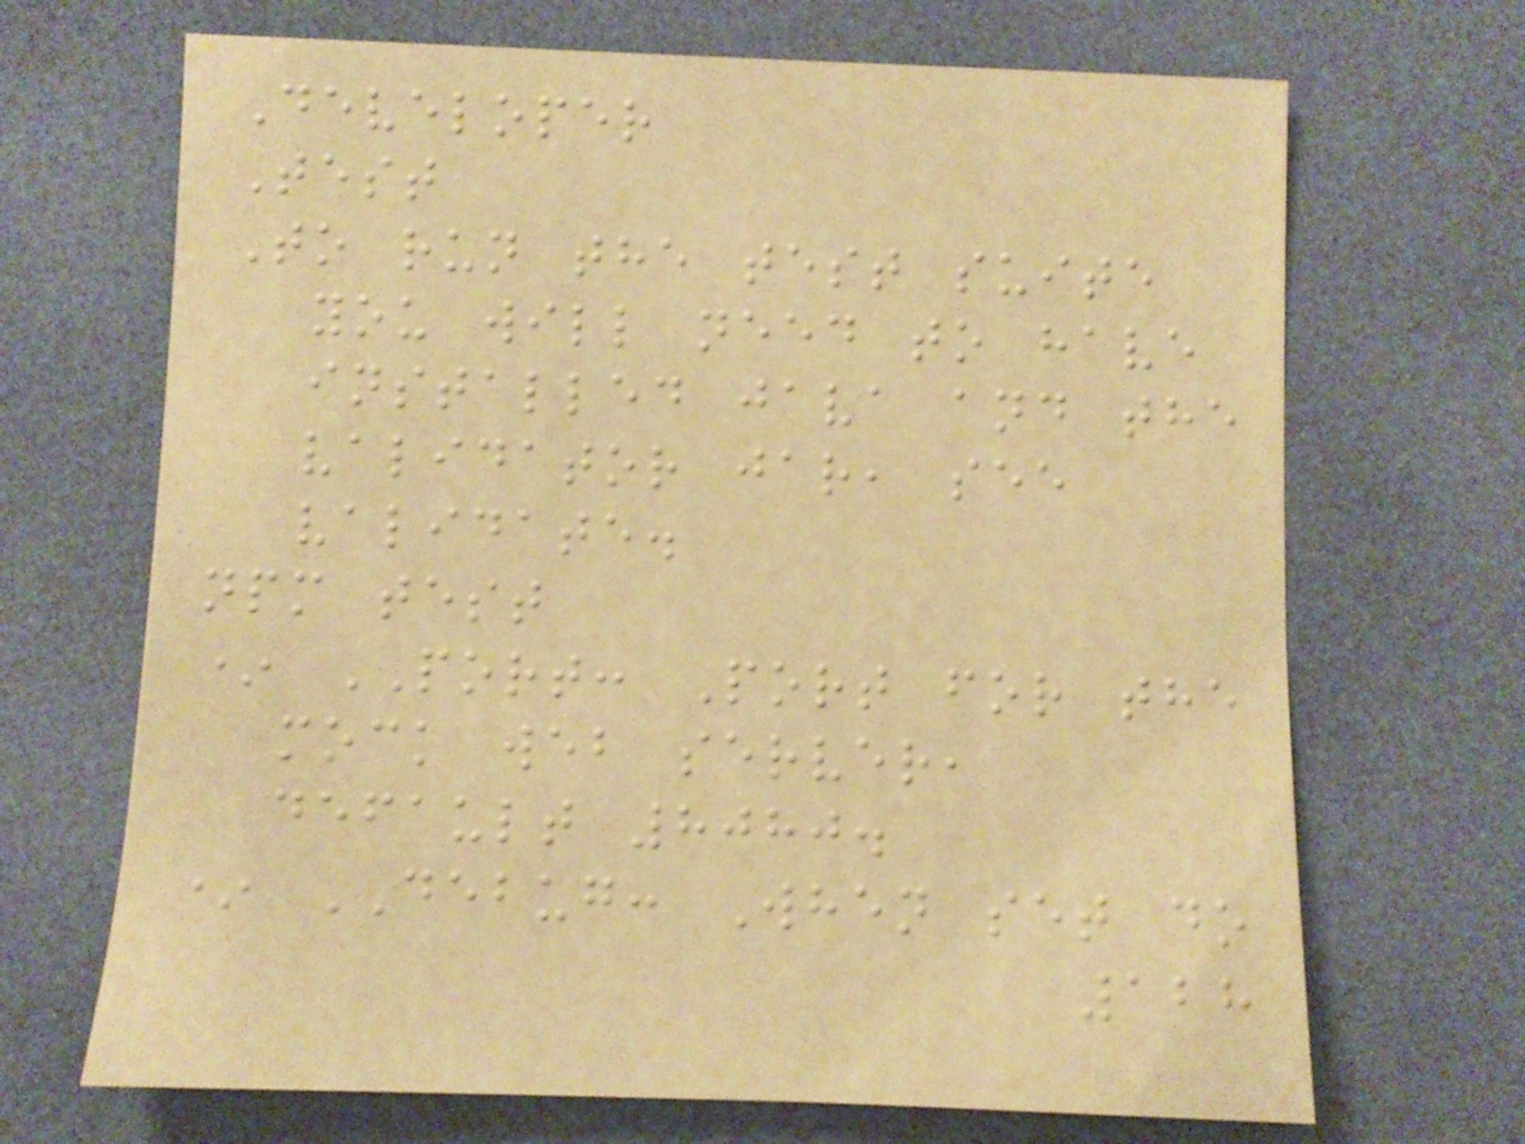Developer
Test
To run the test suite
you will need to have
installed java and the
validator jar, see
validate.
npm test
* PORT: Port for the
mock web server,
default 8080.
* DEBUG: When set do
128
